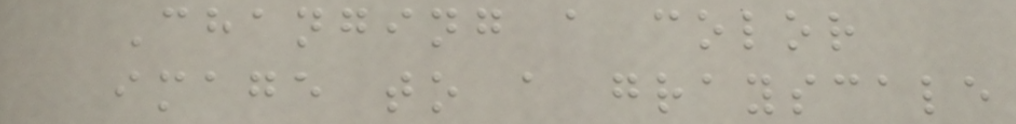Changing a color
image to a grayscale
